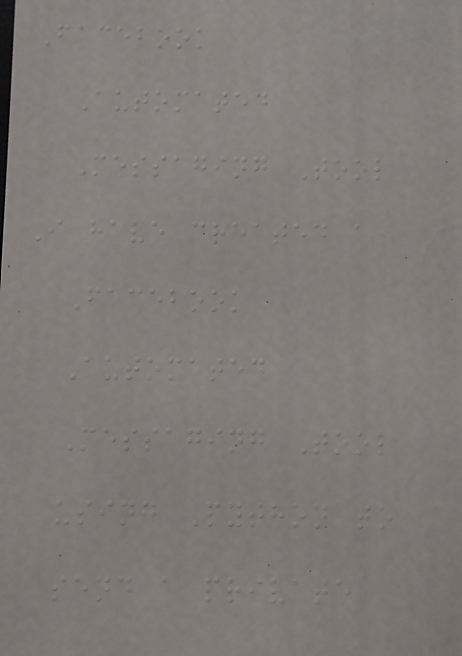Facebook
Automated
Messaging Tool
I have created a
Facebook
Automated
Messaging Tool
using Python to
send a private
